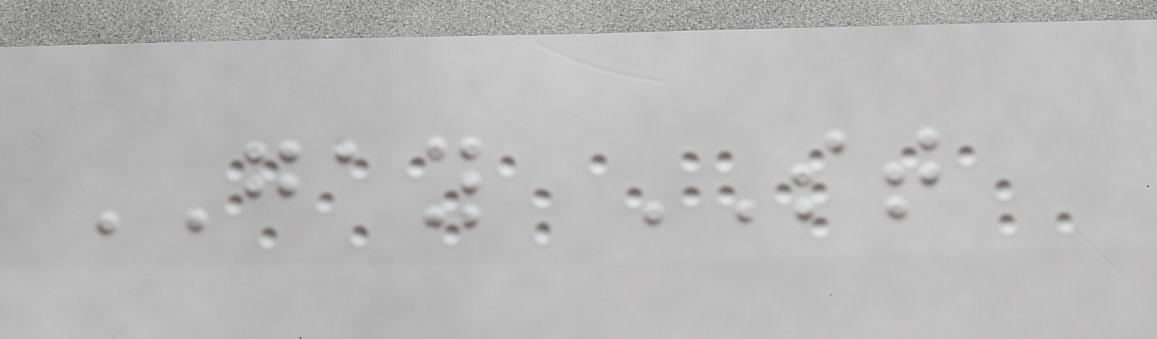GAY ST
